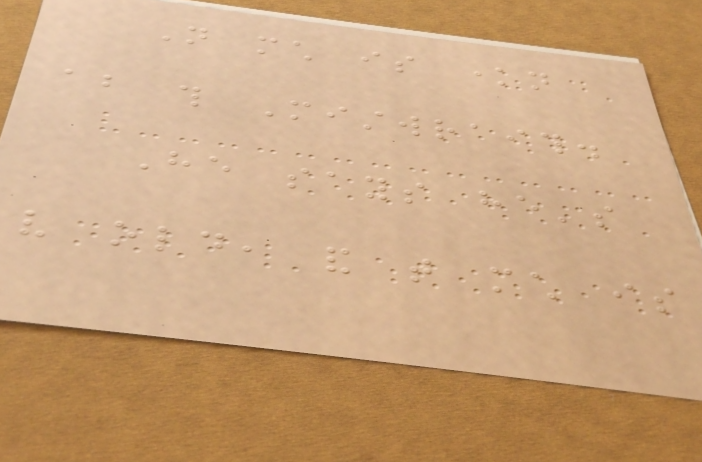Not much is known
about this Mistwraith.
He says he's
very old, and that much is
